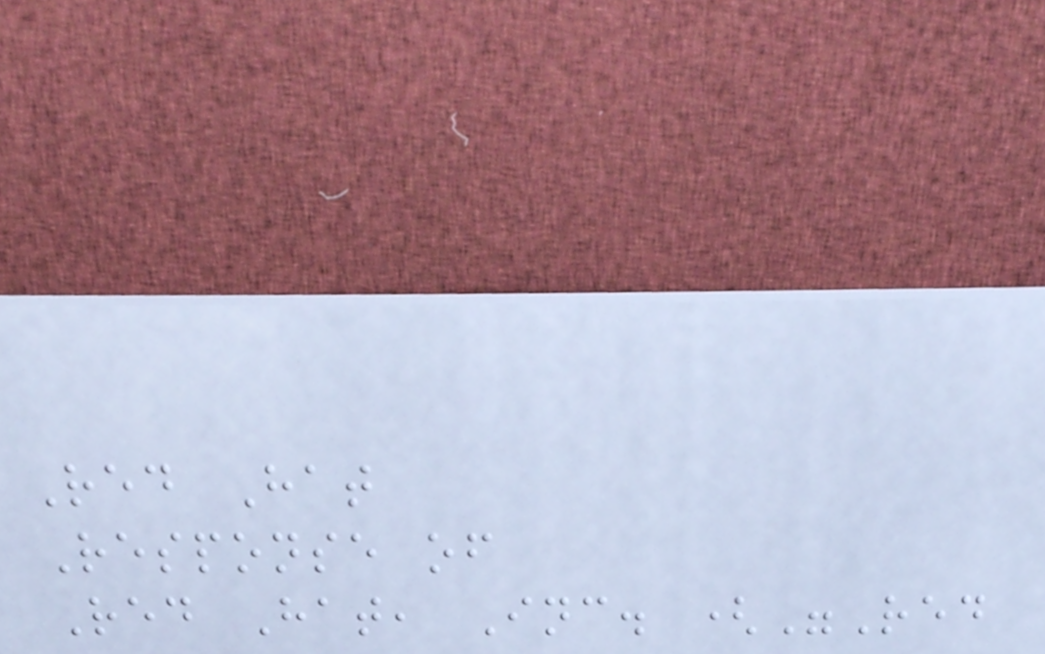Red Hat
Response of
Red Hat, Inc. ("Red
